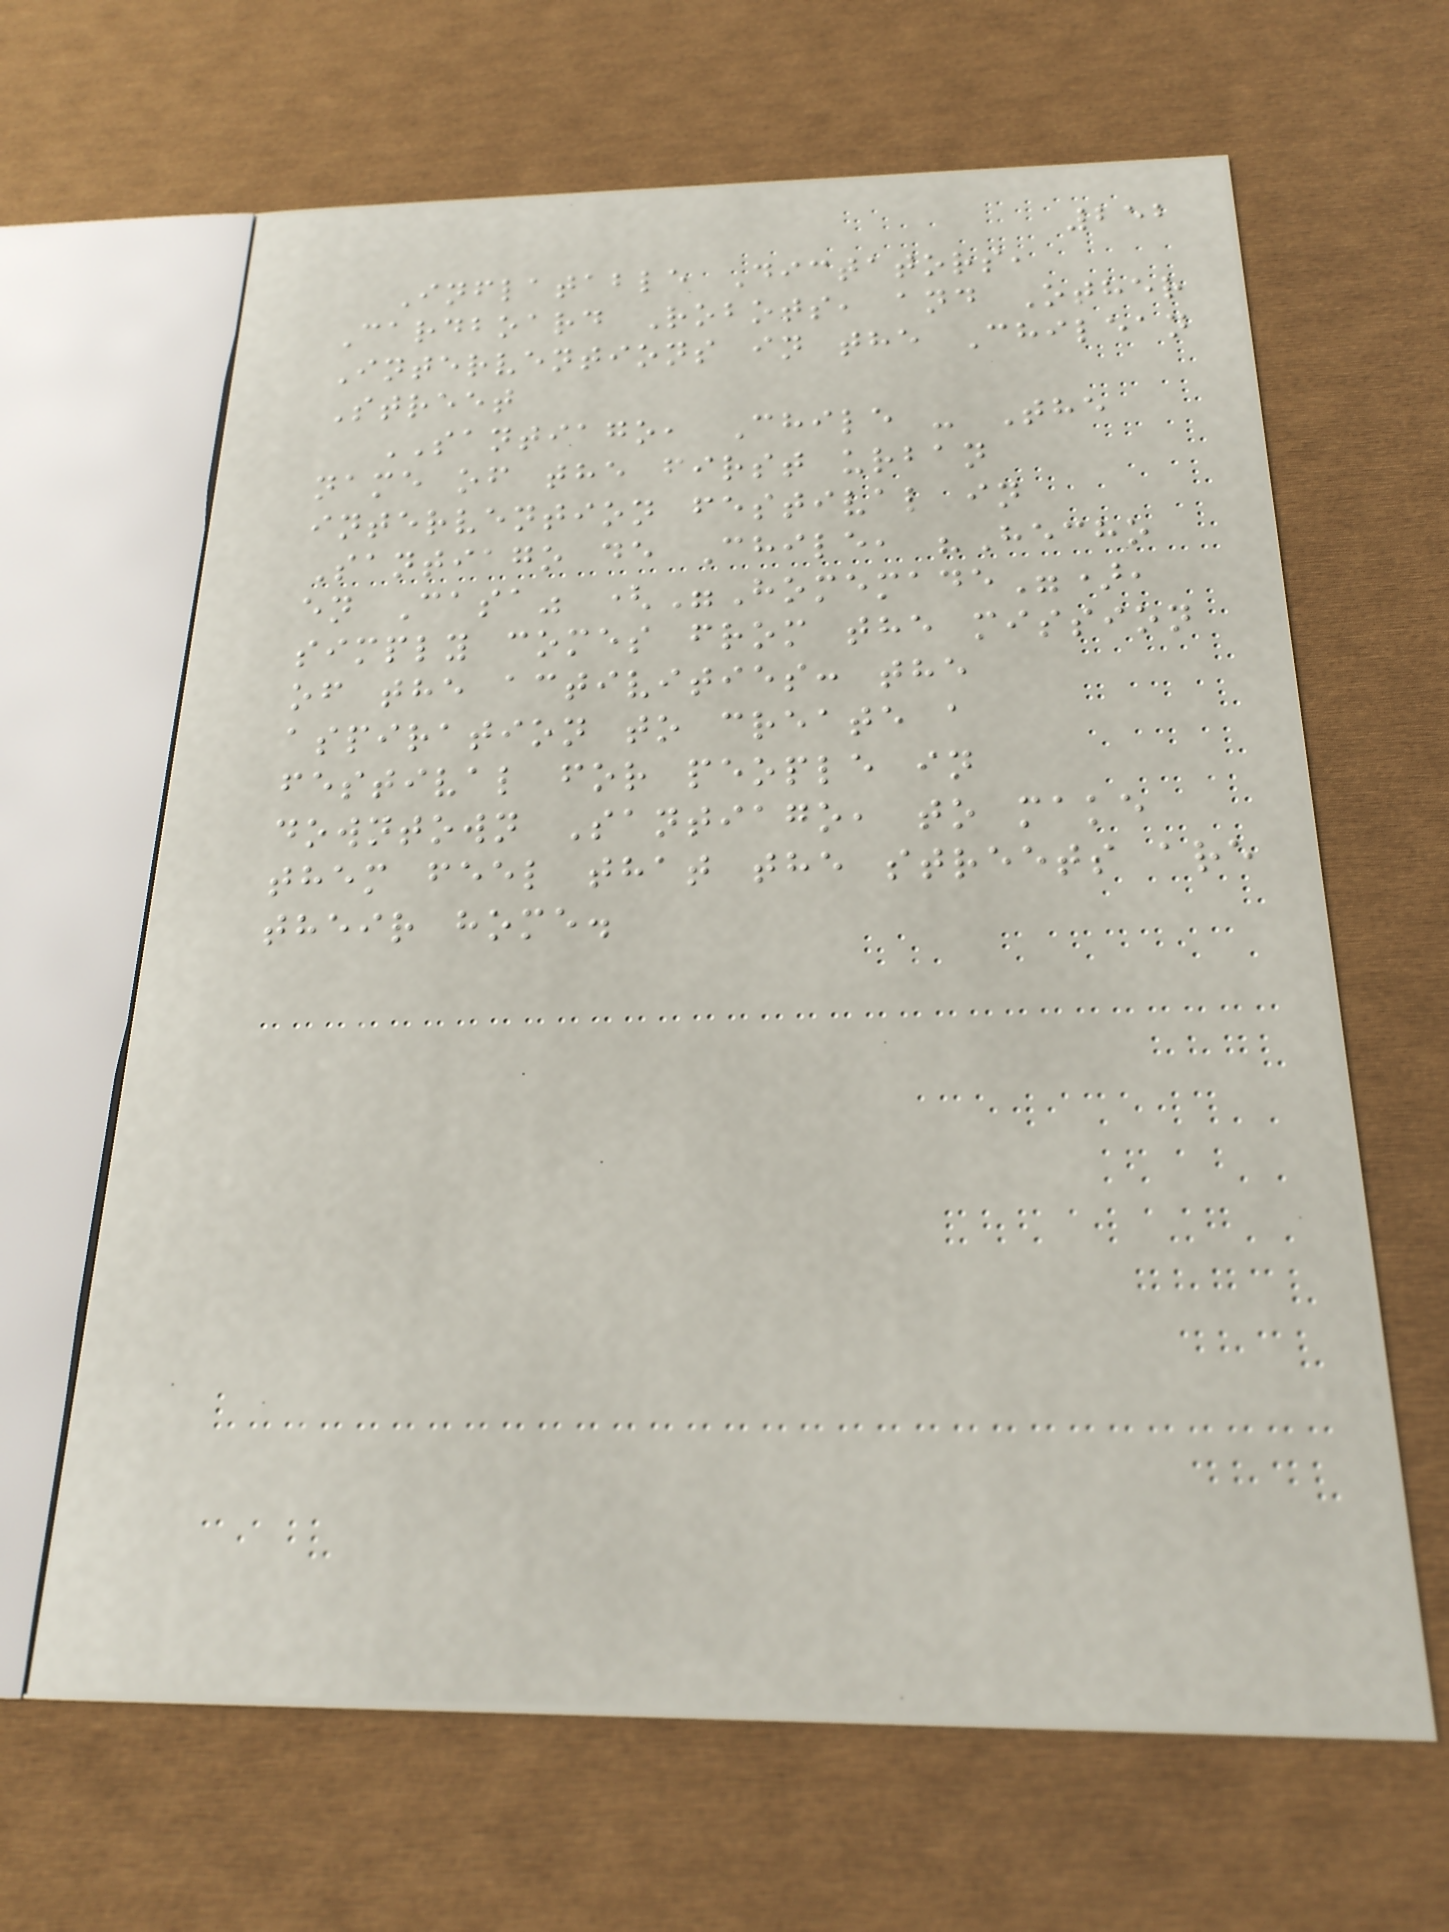252
Inflatable Dictators,
Cardboard Robots, and Other
Interventions in the Chilean
Street
SANTIAGO, Chile - The
name of the first urban
intervention festival in
Santiago de Chile, "Hecho
en Casa" ("Homemade"),
simply comes from the mission
of the activities: the
aspiration to create a
festival for people in
downtown Santiago, to make
them feel that the streets are
their home.
